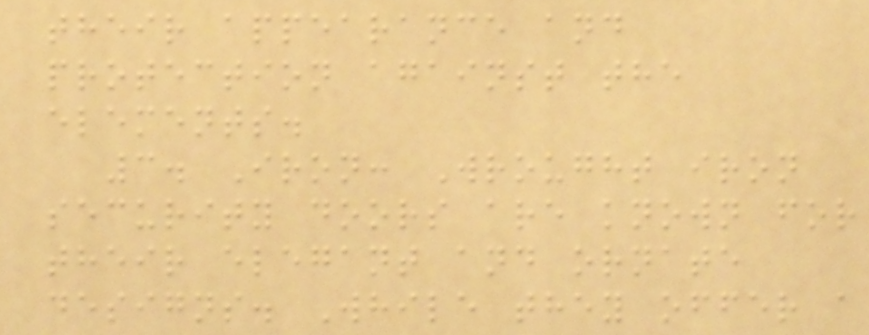their appearance and
protection against the
elements.
3. Iron: Wrought iron
security doors are known for
their elegant and ornate
designs. While they offer a
